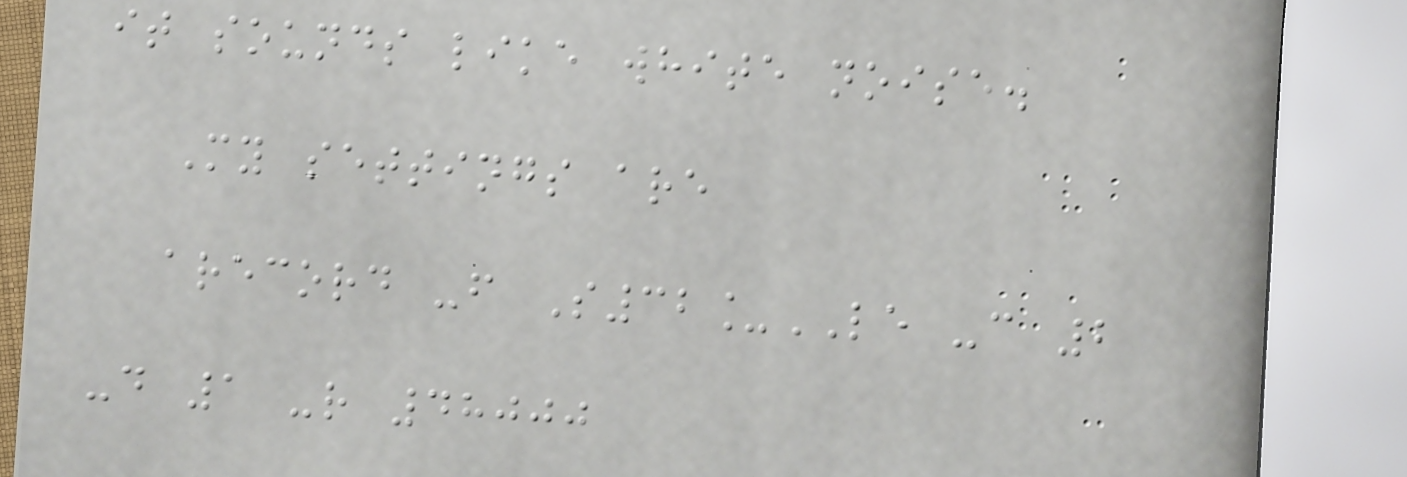it sounds like white noise.
My settings are
arecord -f S32_LE -c 2
-d 1 -r 48000
